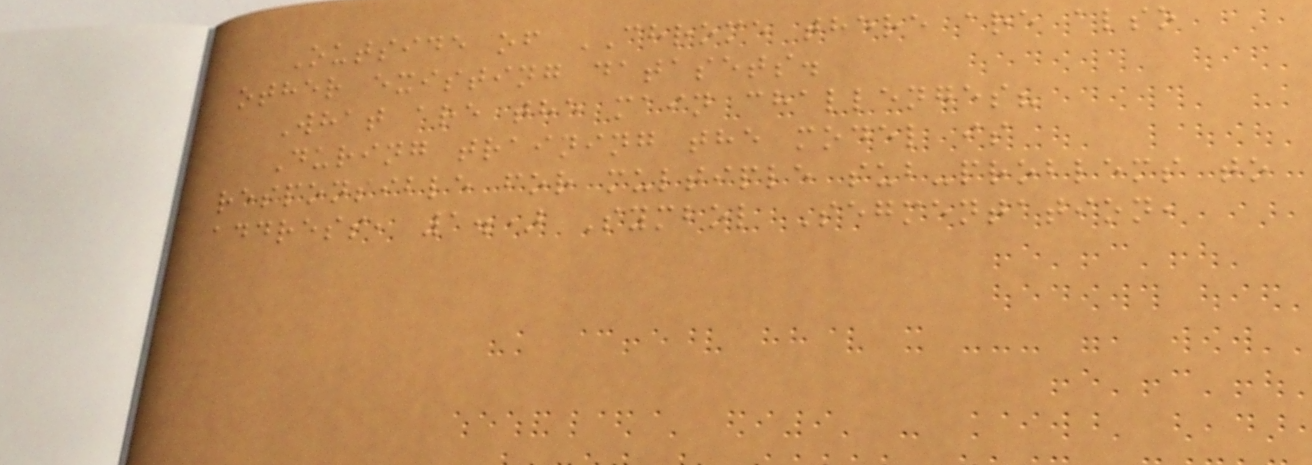Outside of CHROME there are also
other existing datasets.
What are the main challenges?
During training the model is
responsible for multiple sub-problems to
address, 1.) Symbol Segmentation,
